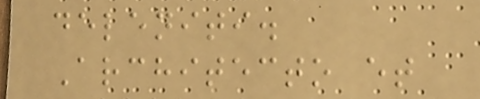deleniti.
Architecto et
